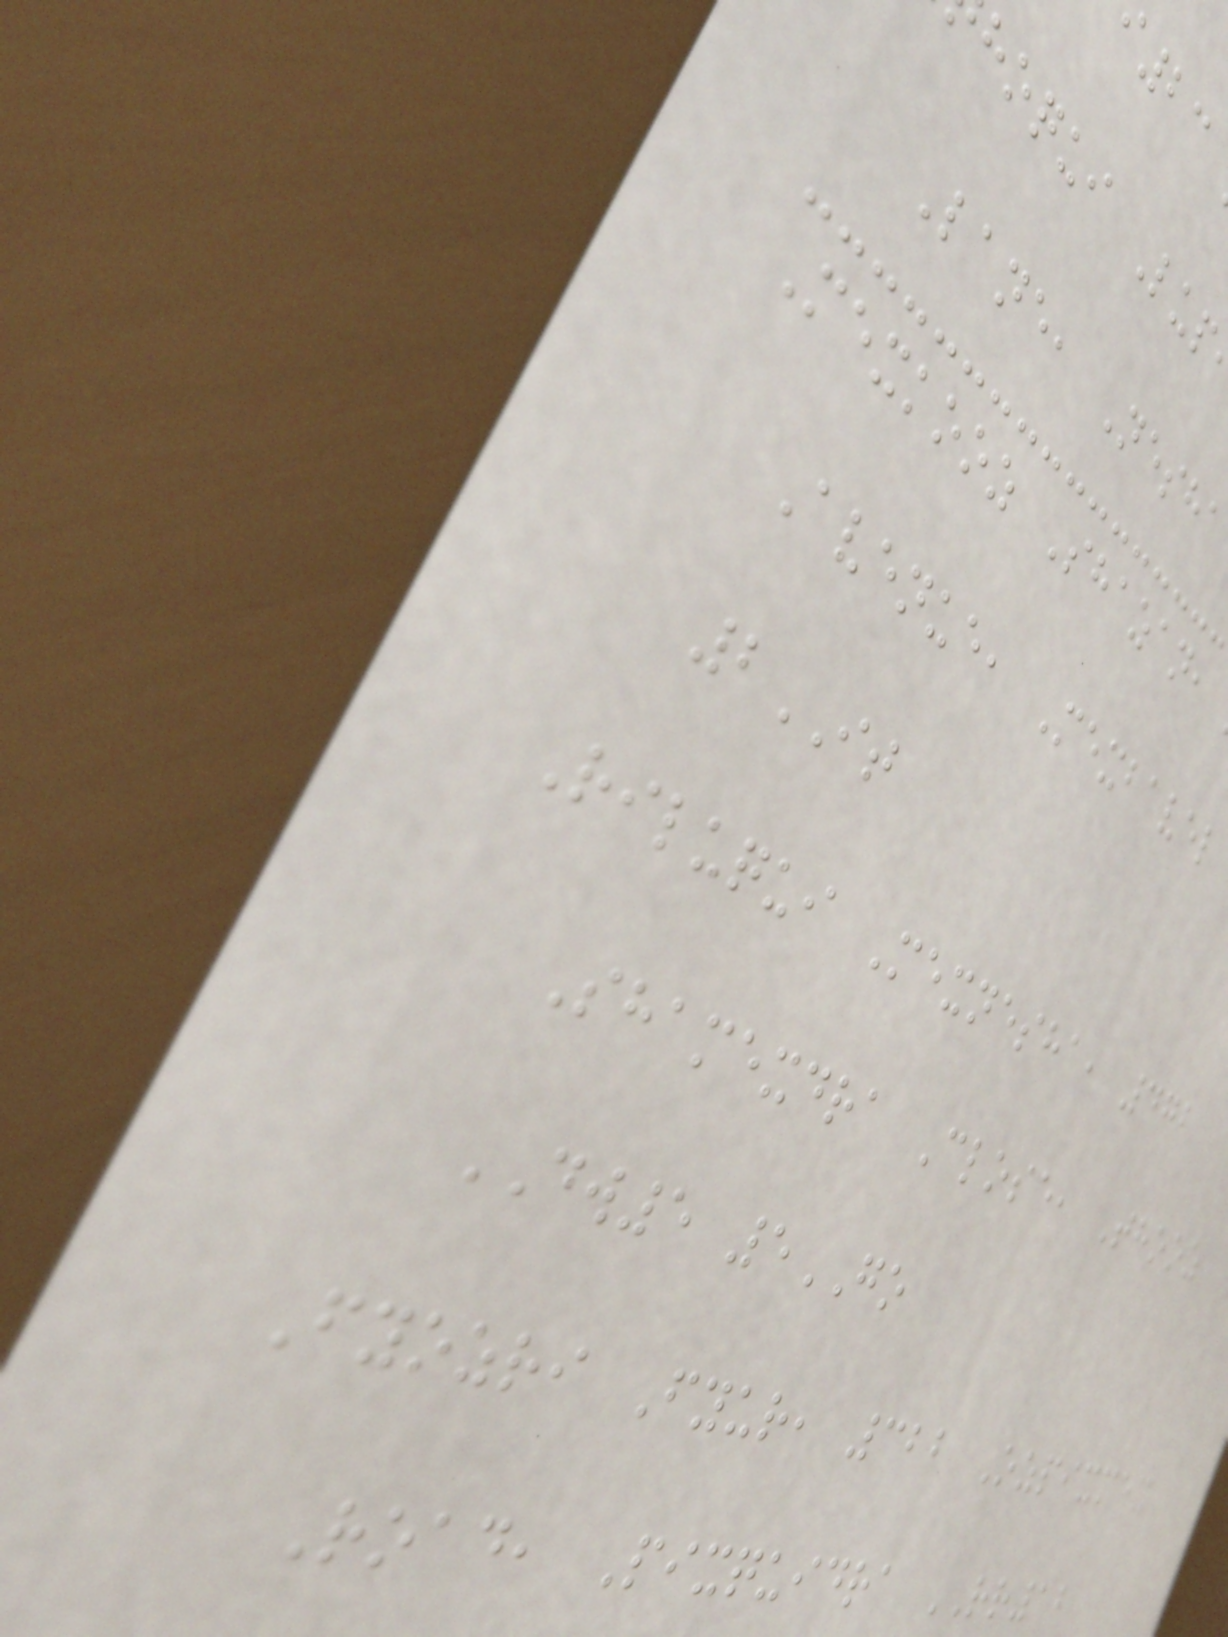hoqui Lup
Lane, Nesha
Mexkooz Shazan,
Avenue, Mexbavel
2IT
Riluqui Mexnesha, 472
Shamexdra Close, Thooz
DW5 5GO
Fyozri Fyur, 322 Ozpixmex
Road, Pixquidra RR12
